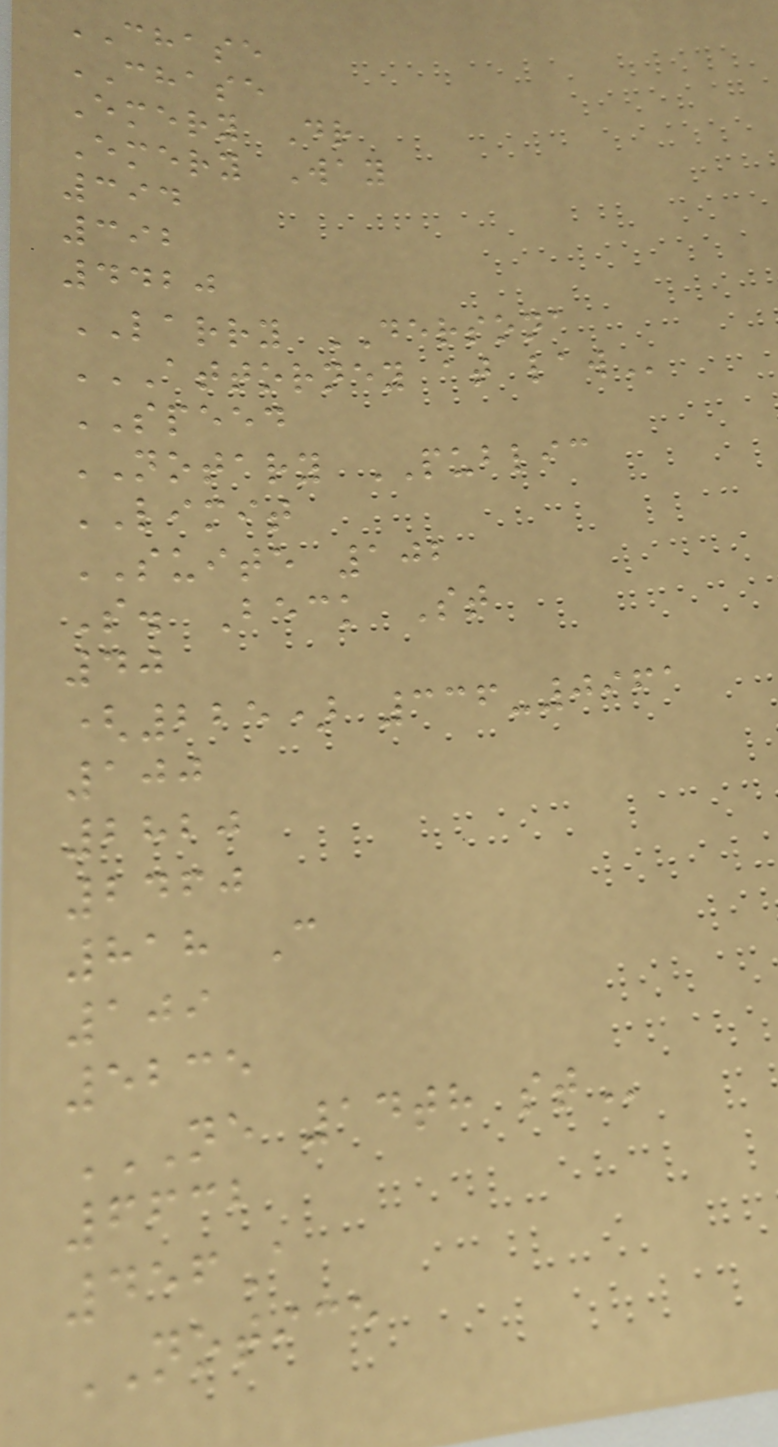CHASE
CHASE
Emery Dr
Emery Way
394
392
4420
LARRY DERSONA
ATTORNEY AT LAW
SPEED
NOTARY PUBLIC
LIMIT
SUITE 102
S. Beck St
40
(225) 336-0961
100
2820
2460
818 C
109
5235
NE 14TH ST
6632
456A
NOTICE
